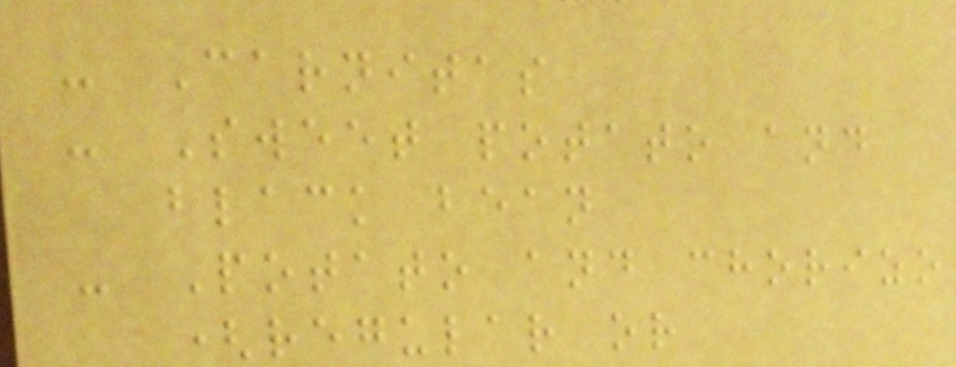- Carnitas
- Sweet potato and
black bean
- Potato and chorizo
(regular or
